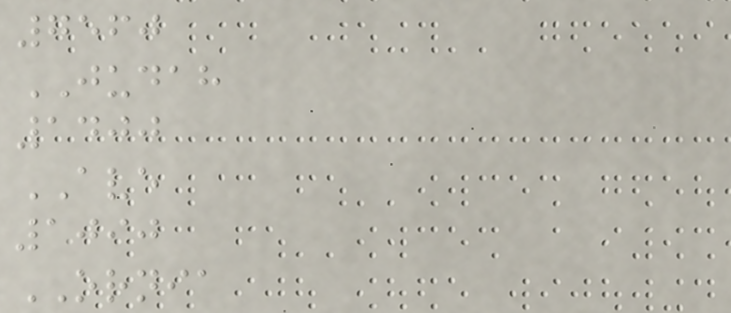7560
JUDAH
1400
AVE
1090
ORNIA
